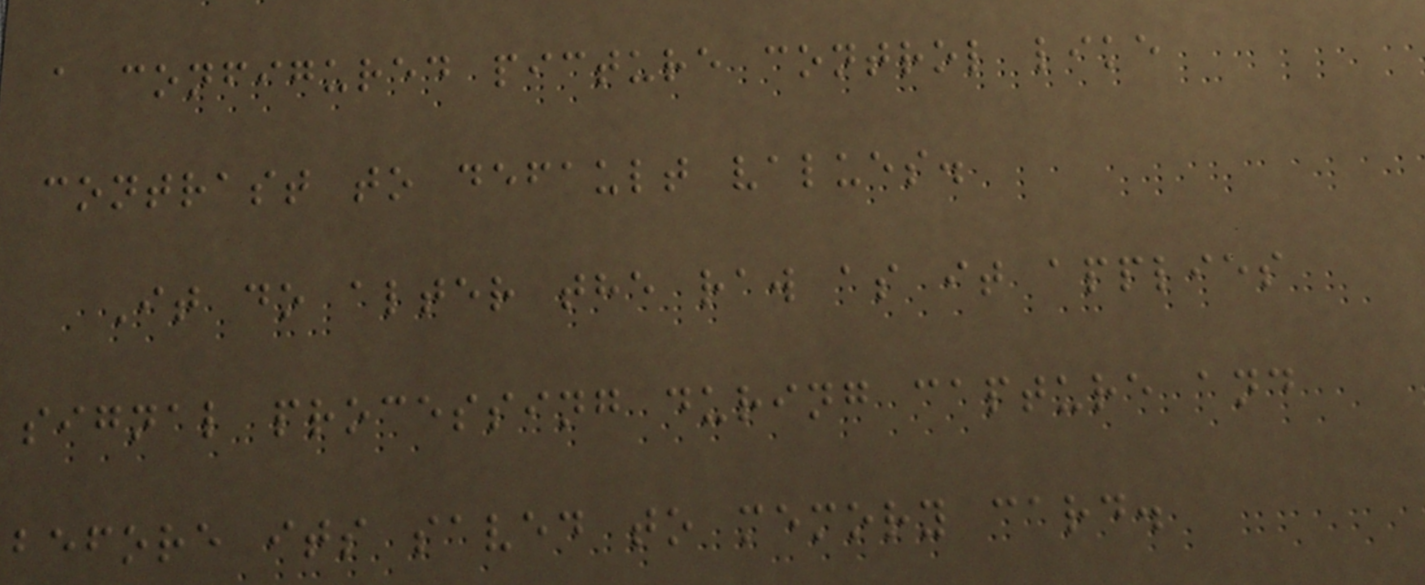a configured picture control like
contrast to default values.
It do alter the raw as it applies
signal processing during capture and
before its saved to memory card.
